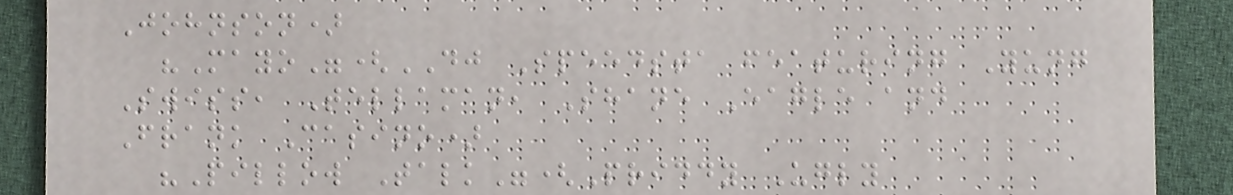Johnson)
"Mayo"(DJ Speedsta featuring Yung
Swiss, Tellaman, Shane Eagle and
Frank Casino)
"Pillow Talk"(Priddy Ugly
